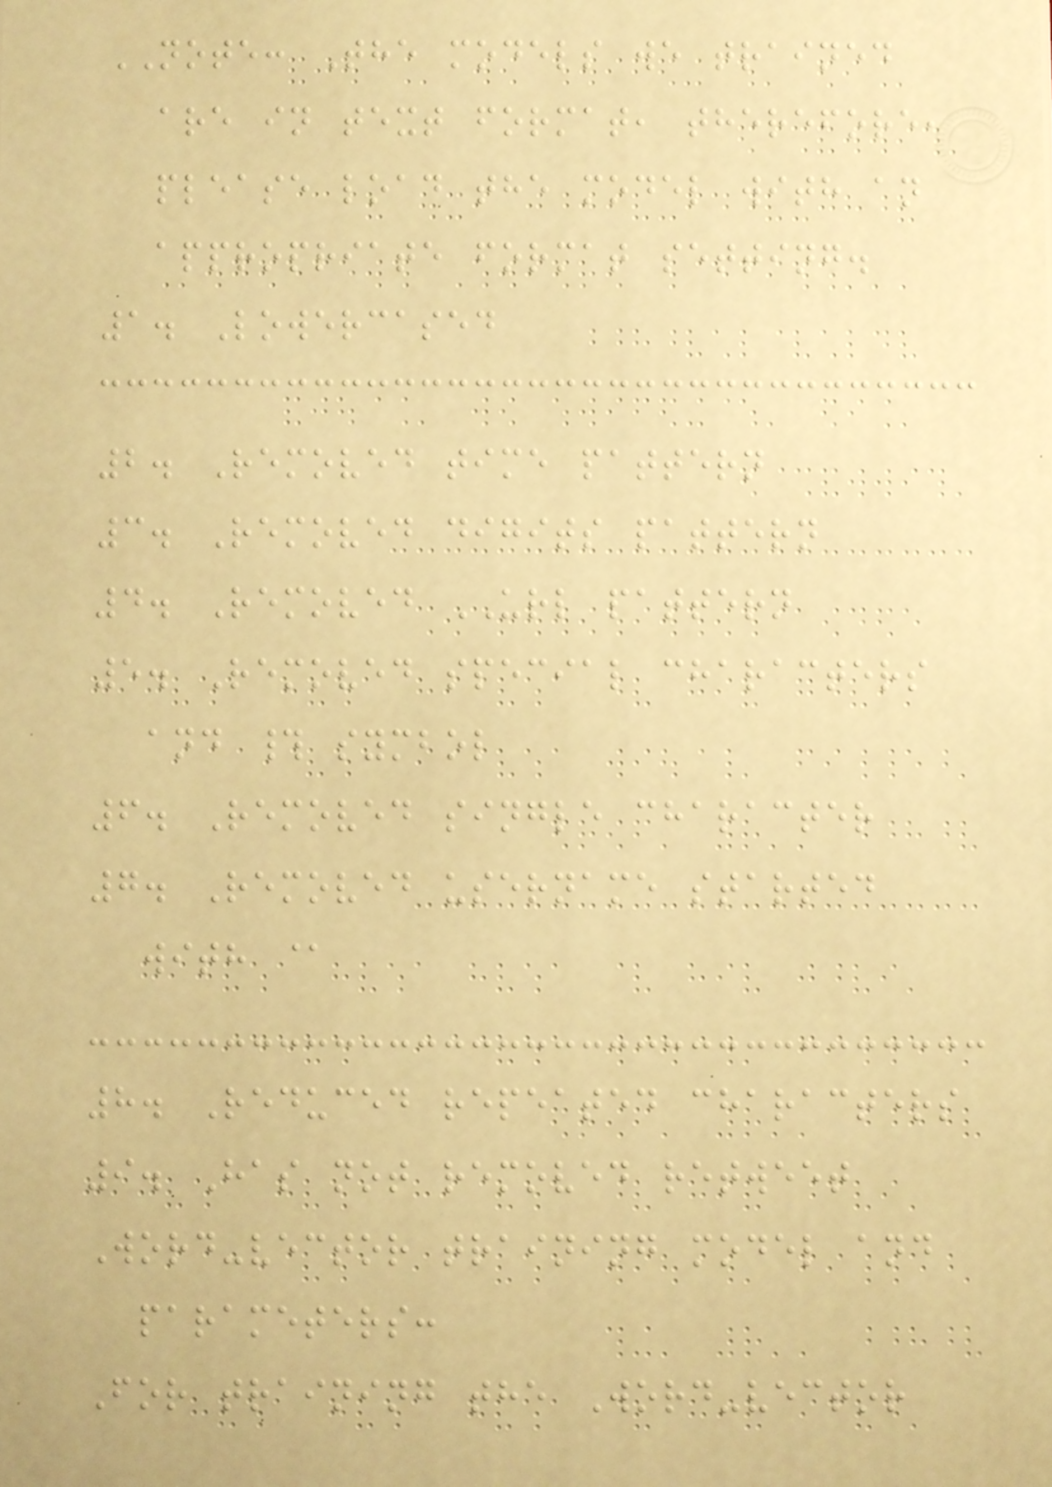NOTE: The models we trained
are in text format, therefore,
please load the model with an
appropriate format setting.
1. Lowercased
2. Removed time pattern
3. Removed digits pattern
4. Removed URL pattern
5. Removed special characters
and # symbol
6. Removed single character
7. Removed username started
with @
8. Reduced repeated characters
9. Has not removed retweet
Word-vector training model and
parameters:
For training the Word-vector
